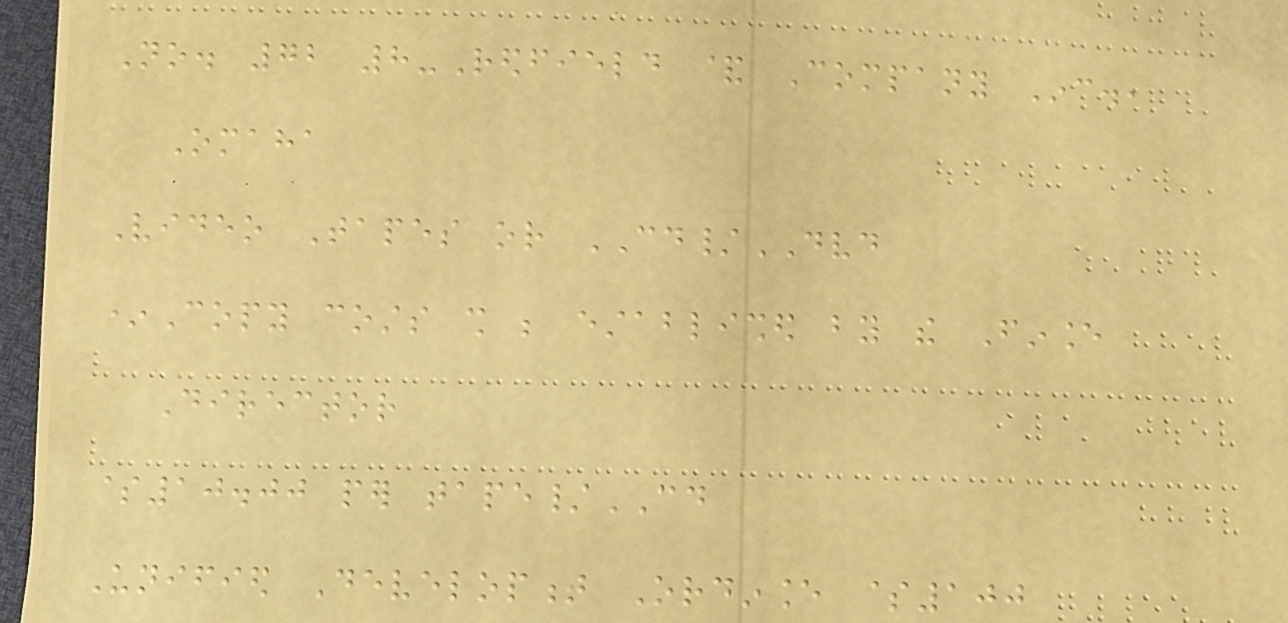No. 72 8-Redfield & Company Inc.,
Omaha
Video Tapes or CD/DVD
*Copy costs shall be established by the Finance
Director
$10.00 per tape/CD
Unified Development Ordinance $100
